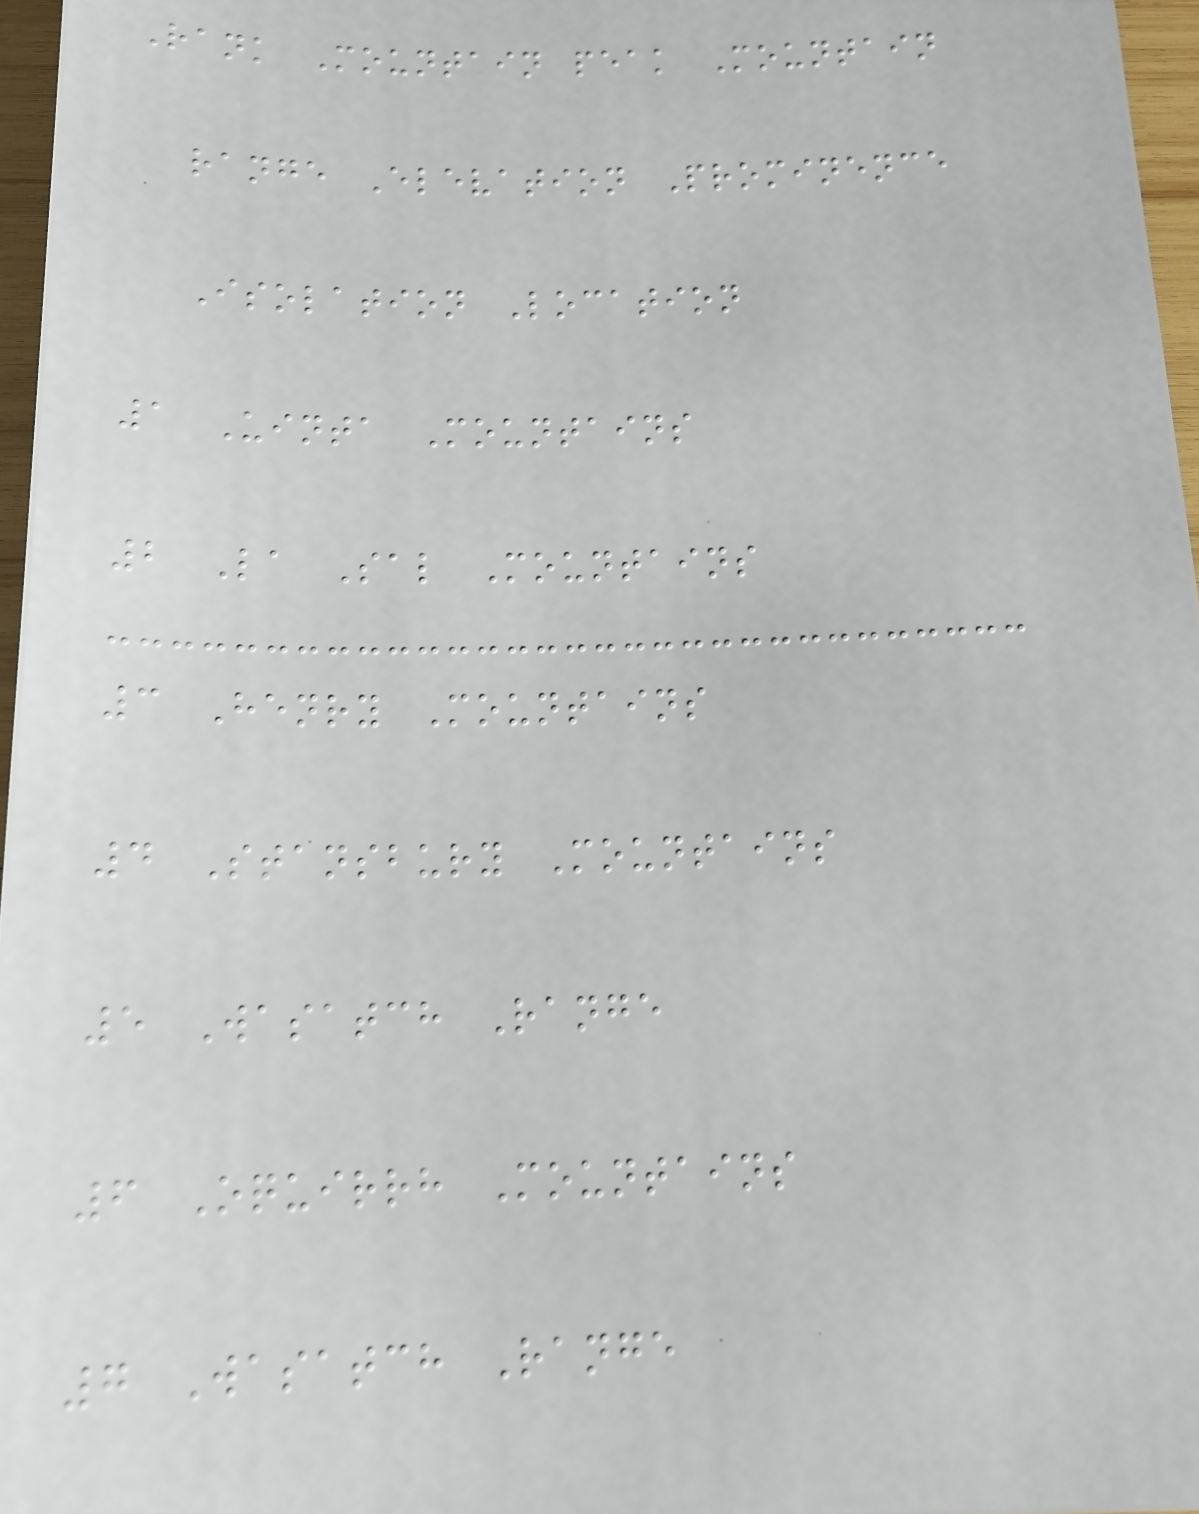Rank Mountain peak Mountain
range Elevation Prominence
Isolation Location
1 Uinta Mountains
2 La Sal Mountains
3 Henry Mountains
4 Stansbury Mountains
5 Wasatch Range
6 Oquirrh Mountains
7 Wasatch Range
